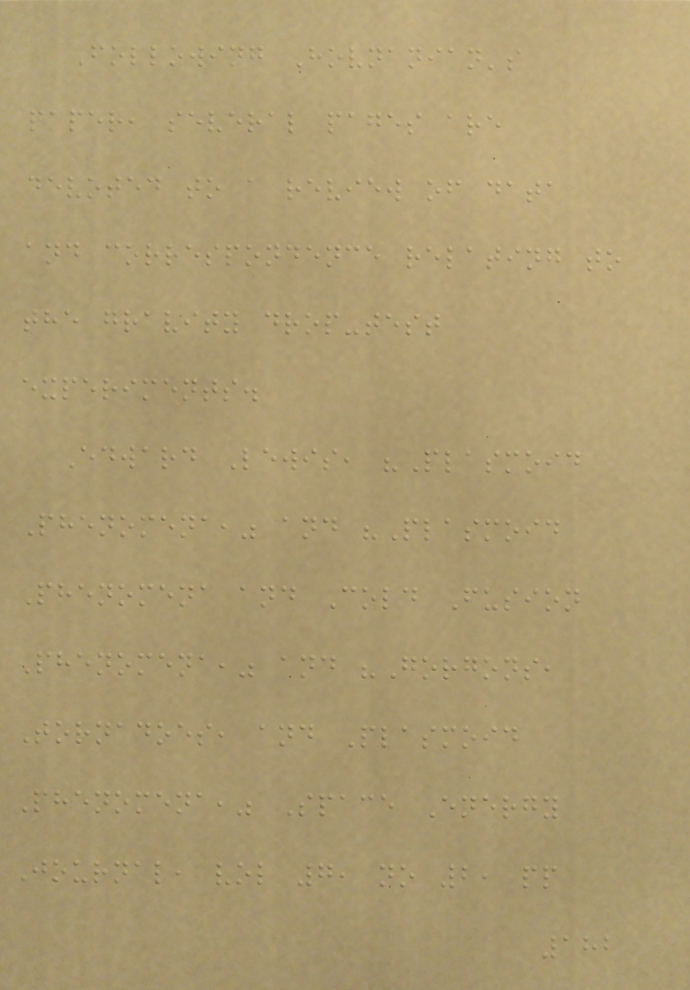Following Hovnanian's
paper, several pages are
devoted to a review of data
and correspondence relating to
the gravity drop-test
experiments.
Edward Lewis, "Plasmoid
Phenomena," and "Plasmoid
Phenomena and Cold Fusion
Phenomena," and "Gorgons,
Tornadoes, and Plasmoid
Phenomena," Space Energy
Journal, vol 7, no 2, pp
182
